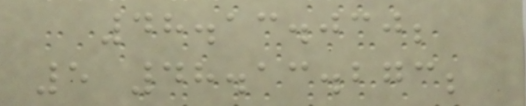48.13.030;
5 48.13.273;
